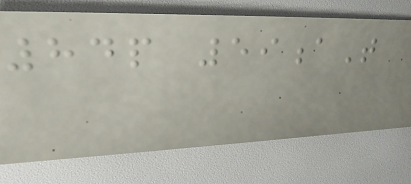84p 59aT
